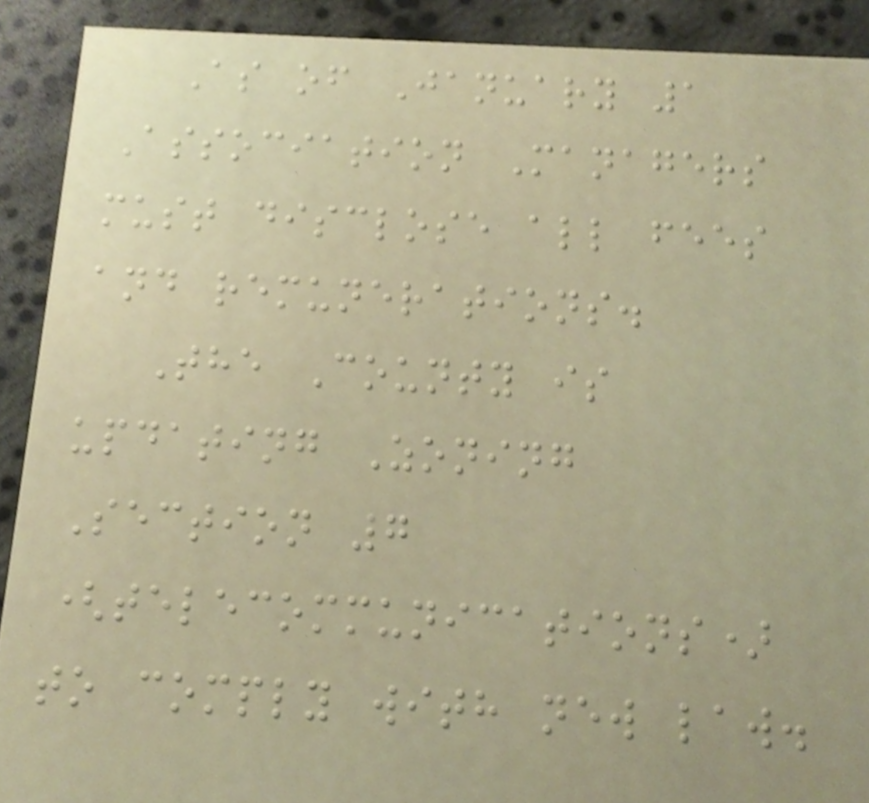As of January 1
Association Managers
must disclose all fees
and remunerations.
The County is
updating Zoning
Section 7
(telecommunications)
to comply with new law.
